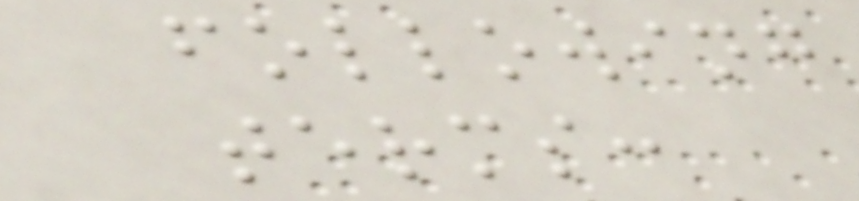following
terms:
